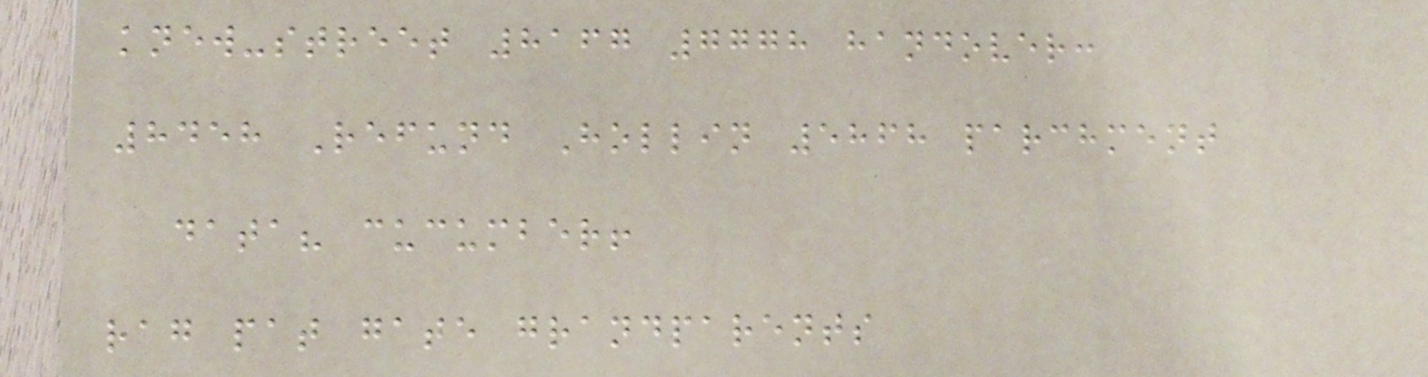knew-street 8167 7778 handover:
8458 Refund Hollin 5868 parchment
data? cucumber!
rag pat gate grandparents
